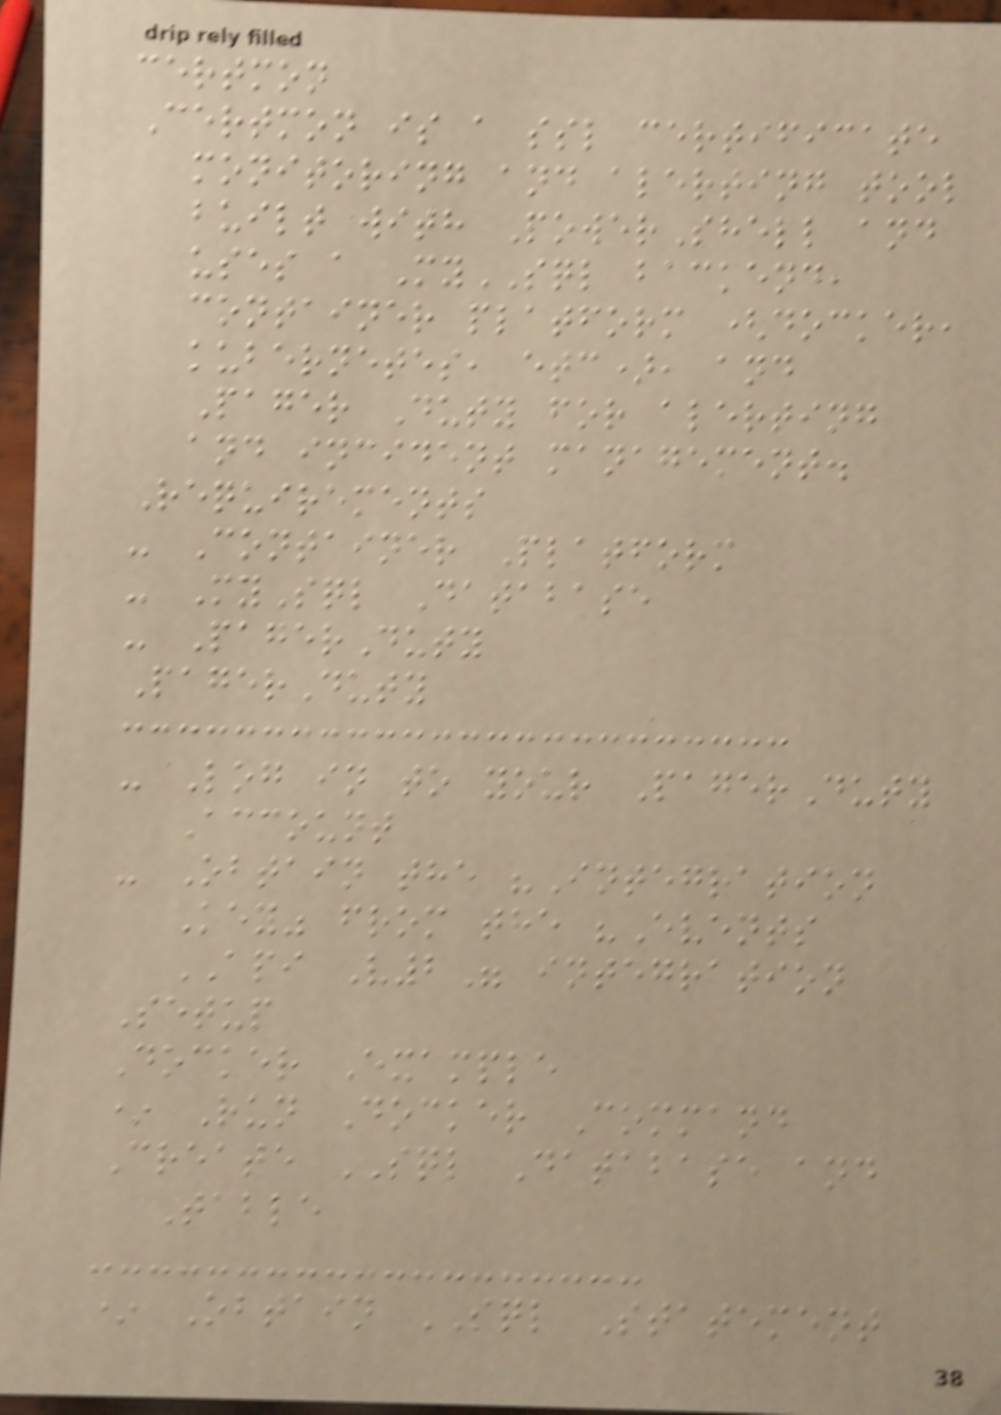certmon
Certmon is a ssl certificate
monitoring and alerting tool
built with PowerShell and
uses a MySQL backend,
container platform (docker,
kubernetes, etc), and
Pager Duty for alerting
and incident management.
Requirements
- Container Platform
- MySql Database
- PagerDuty
PagerDuty
- Log in to your PagerDuty
Account
- Obtain the "Integration
Key" from the "Events
API V2" integration
Setup
Docker Example
* Run Docker Command
Create SQL Database and
Table
* Obtain SQL Statement
